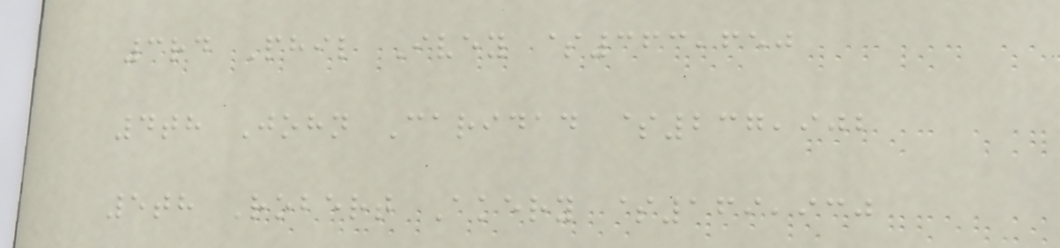3rd Phil Ivey $363,650
4th John Caridad $237,902
5th Robert Akery $169,930
